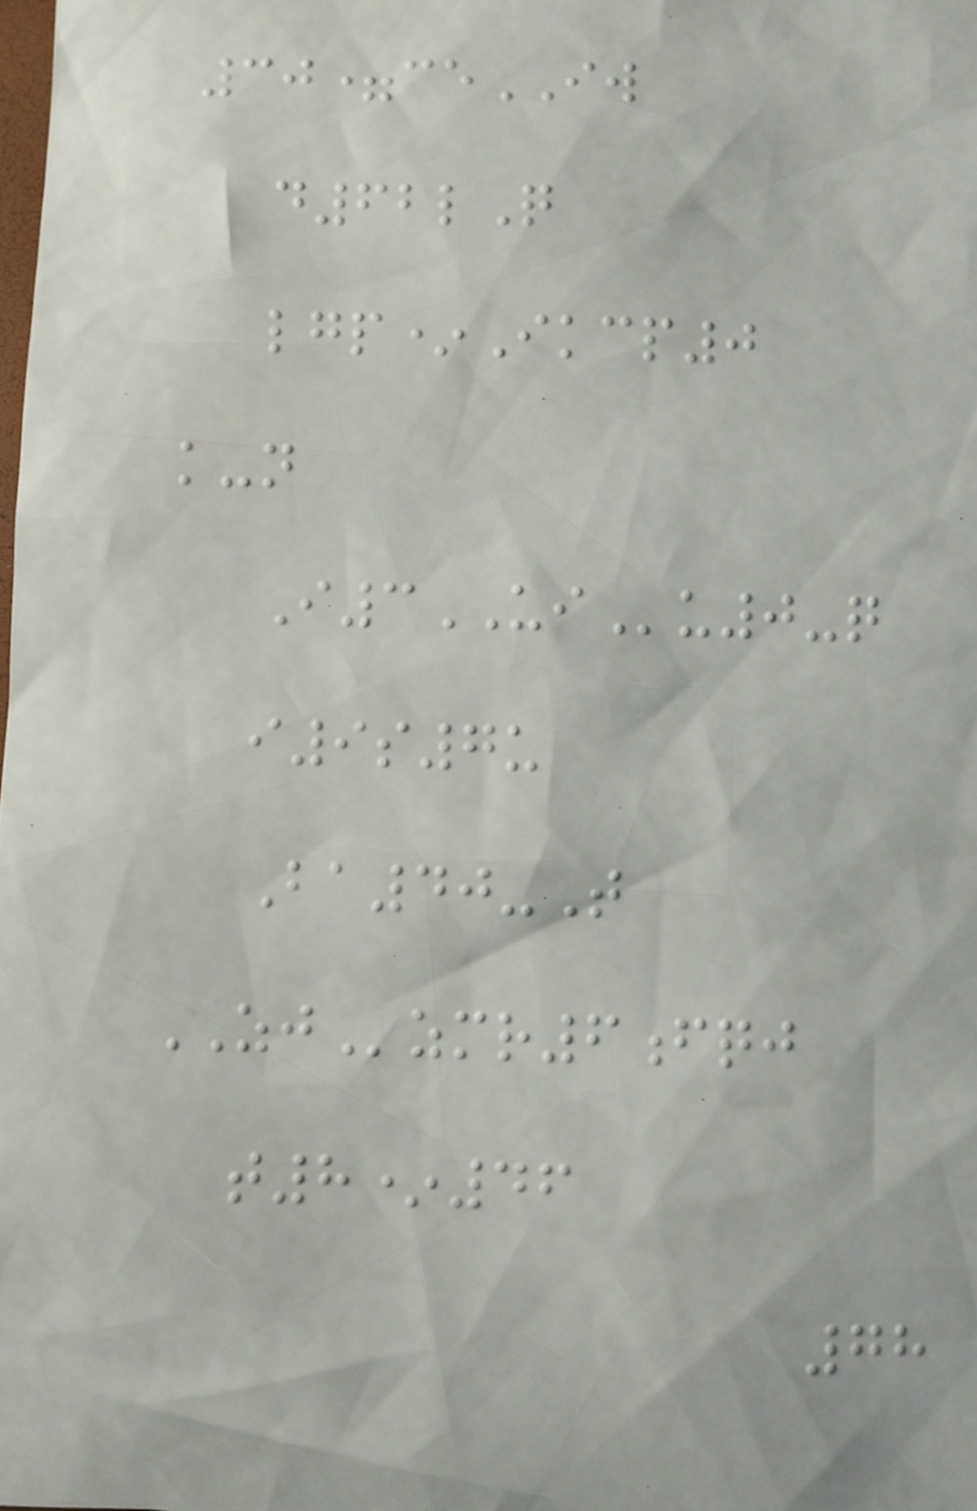30=ceIW
d62lQ
lgp*Ikcp0
k-n
I3UIu0-q
i9s7u
Ba40-T
ZJzmr6fqj
t8*46
78
